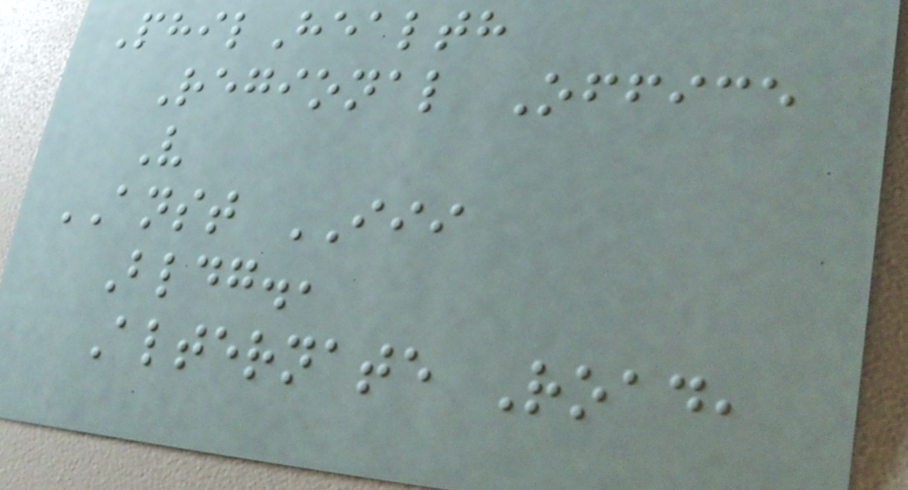PhilHealth
Regional Office
V
ANST III
Bldg.,
Alternate Road,
